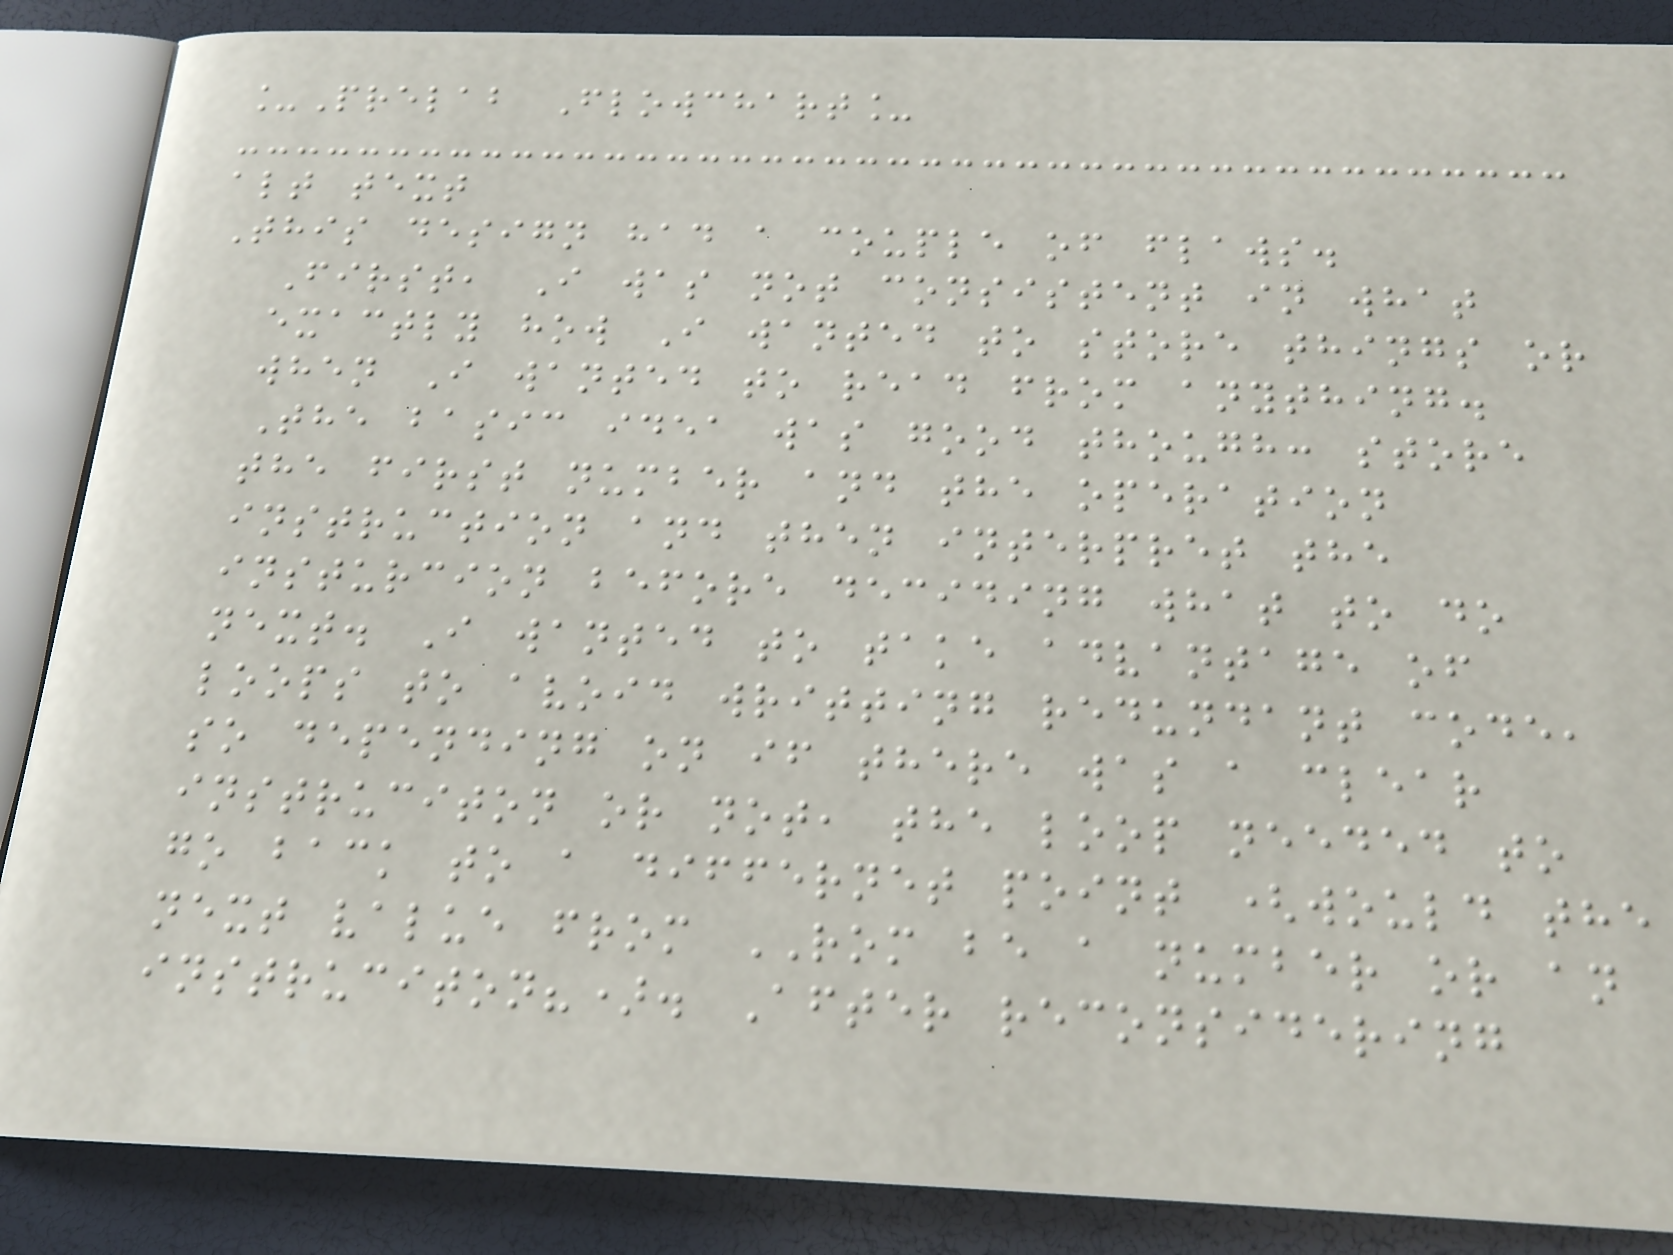_Prelab Flowchart_
alt text
This design had a couple of flaws.
First, I was not consistent in what
exactly how I wanted to store things or
when I wanted to read from anything.
The basic idea was good though: store
the first number and the operation
instruction and then interpret the
insturcion before deciding what to do
next. I wanted to take advantage of
loops to avoid writting redundant code,
so depending on if there was a clear
instruciton or not, the loop needed to
go back to a differnet point (would the
next value from ROM be a number or an
instruciton?). After reconsidering
